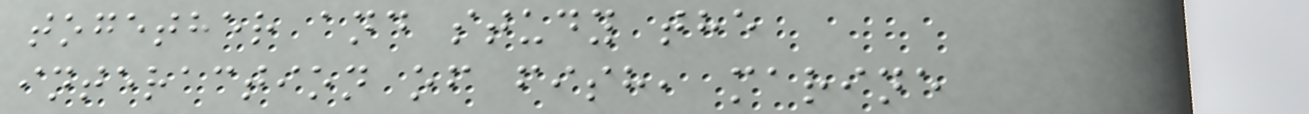together and study the
interaction of fish, marine
